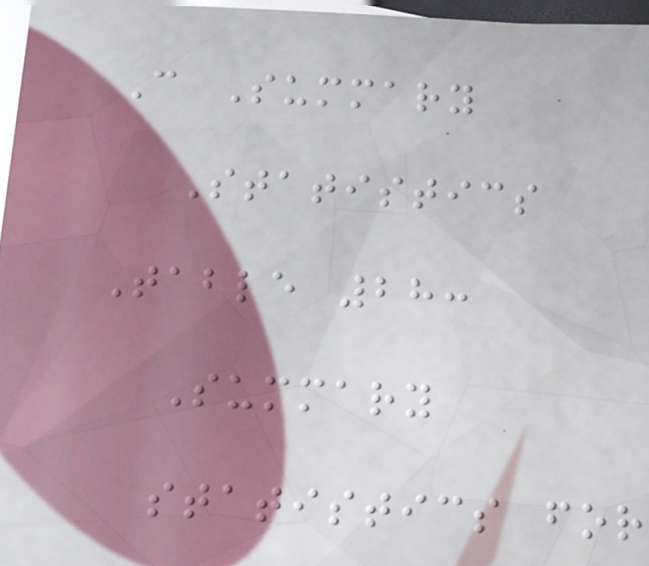C Summary
Statistics
Table 28:
Summary
statistics for
